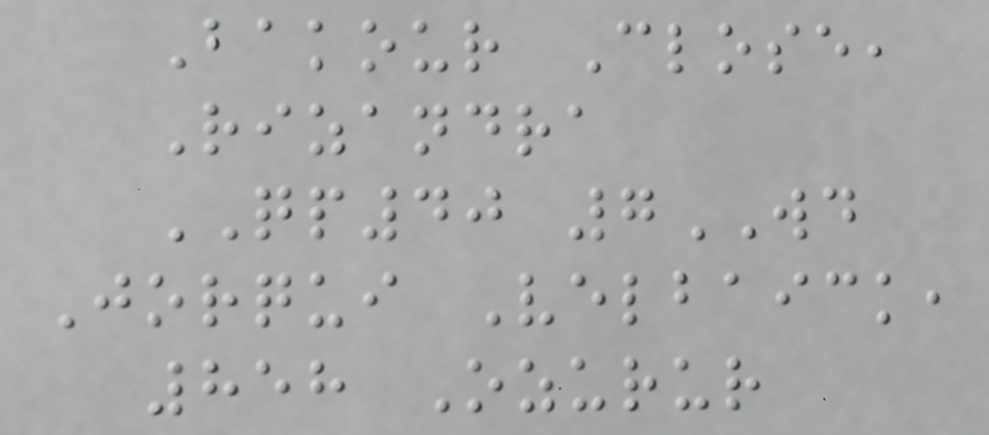Bakour Close,
Rizandra
QP40 7WD
Jorqui Velbaick,
858 Ozurur
